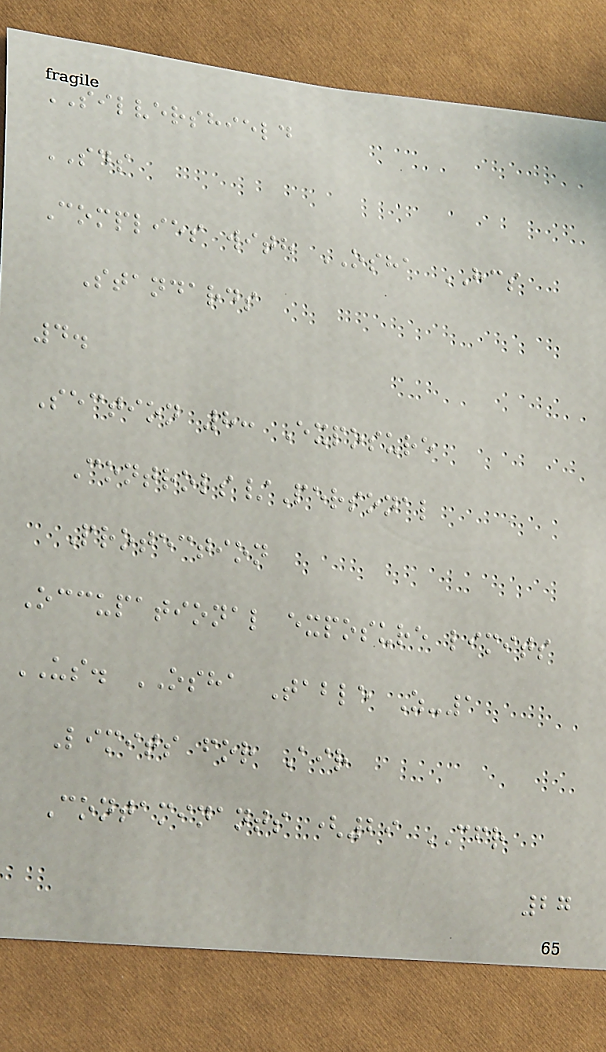SILVERSHIELD
SDS
Complies with OSHA HCS
Standards
4.
Section 8: Exposure
Controls/Personal
Protection
Occupational exposure limits
US. OSHA Table Z-1
Limits for Air
Contaminants (29 CFR
27
